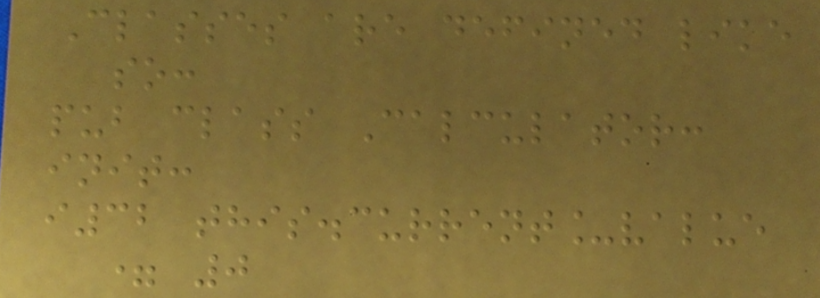Classes are defined like
so:
pub class Calculator:
init:
i32 this.current_value
= 0
